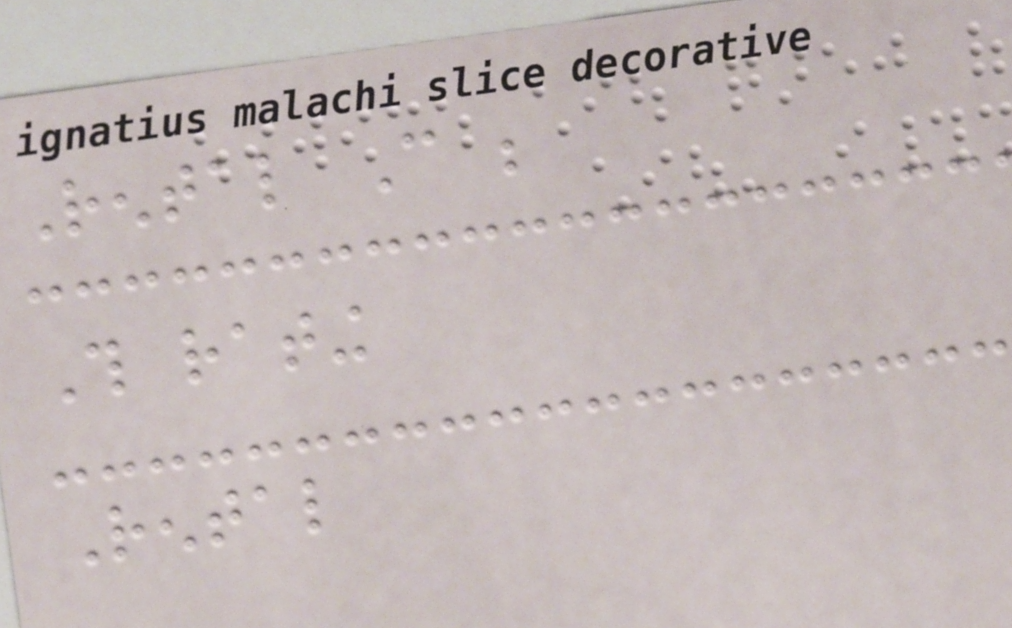Rental Can be
This rating
Rental
